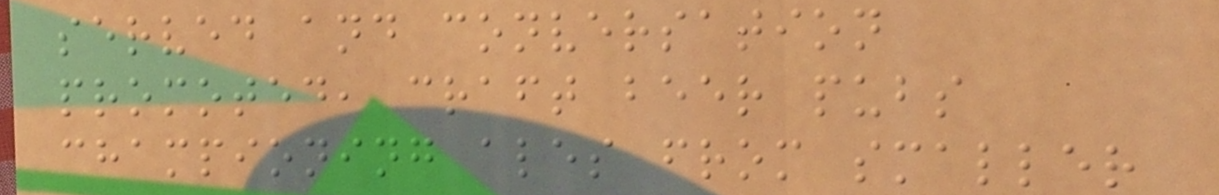served and conversation
promoted, craft beer pubs
championing ales from smaller
